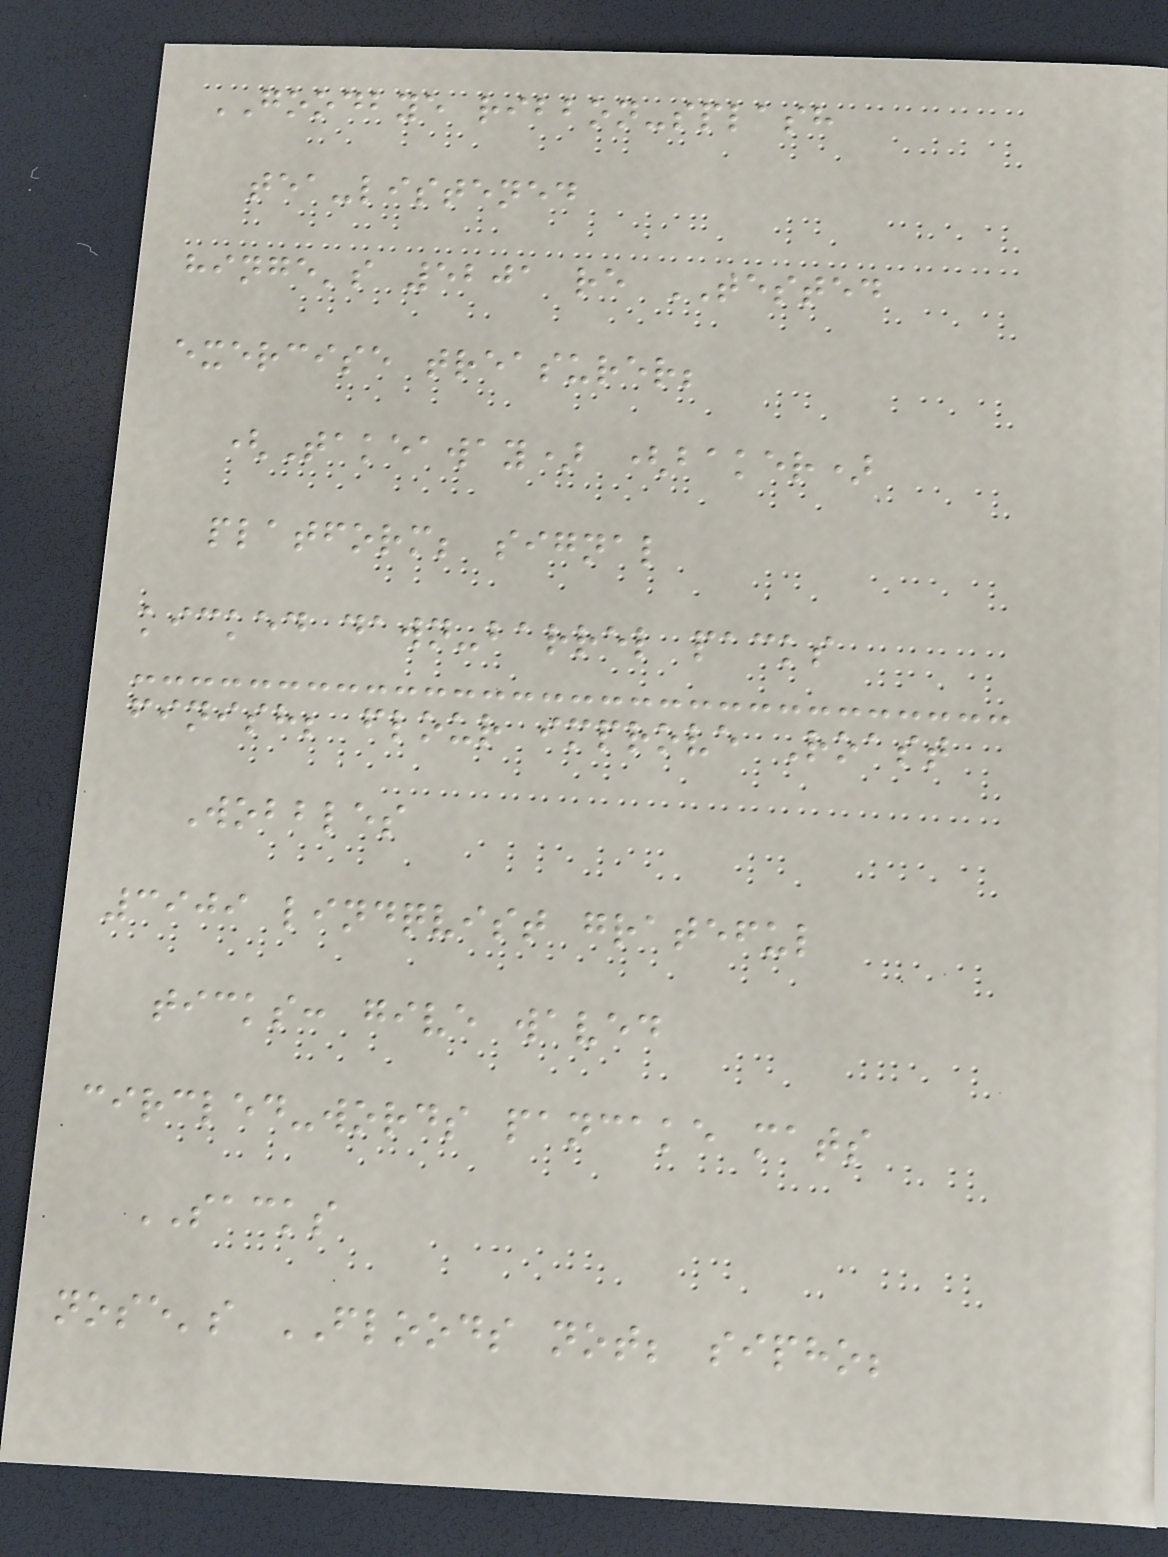GOODBYE ribbon-splash
tea-listened
hinge's 5201 re TESTED
exercise treasurer;
(Takeaway) (baker)
platform; signal
kicked dawn-barrel packs
finish; flour improve Roast
Wobbles
3909 lindqvist grateful
ticks: give waved
circled-words pancake mats
SACKS
nose's FLOODS not; sipho;
